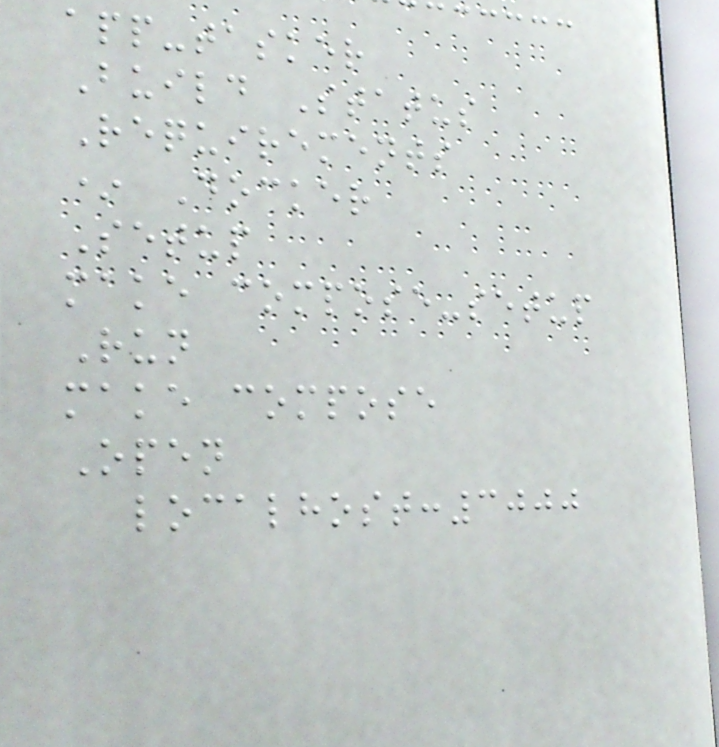app-tasker
Build Status
Requirements
* Docker
Setup
make compose-setup
Run
make compose
Open
localhost:3000
